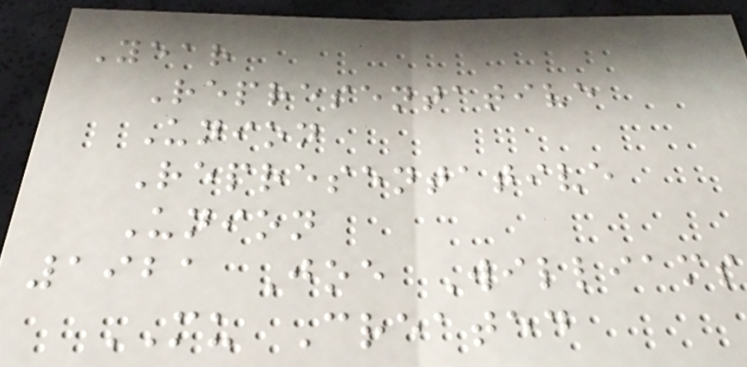Year
Representative
Union
Representative
Union
1921 Joe Williams
MU Created
